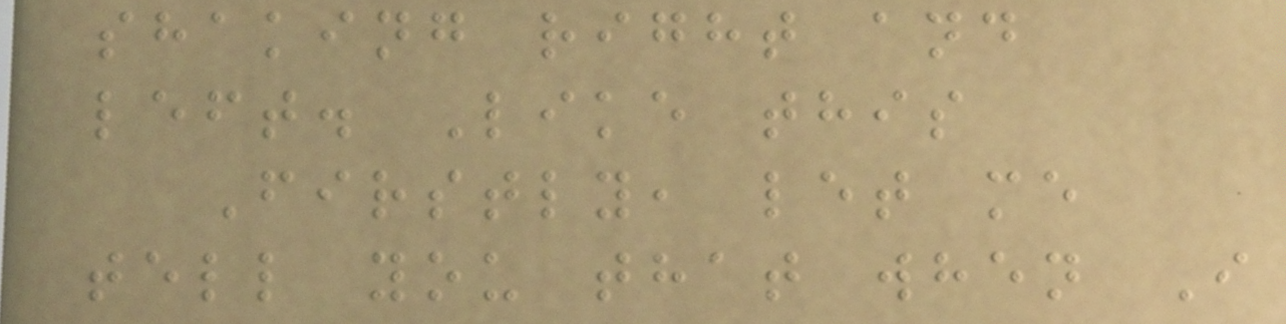shaking right and
left. Like this
Firstly, let me
tell you that when I
